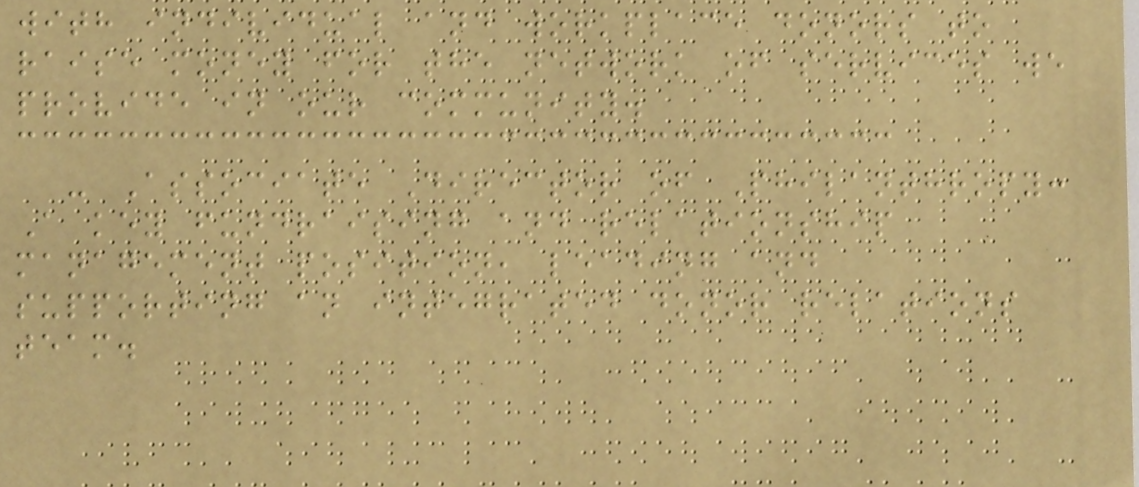with individual and workplace donors to
raise money for the network of services we
provide in our community.
- Associate Director of Philanthropy:
A key fundraising and relationship
management position, leading and
supporting an integrated donor relations
team.
